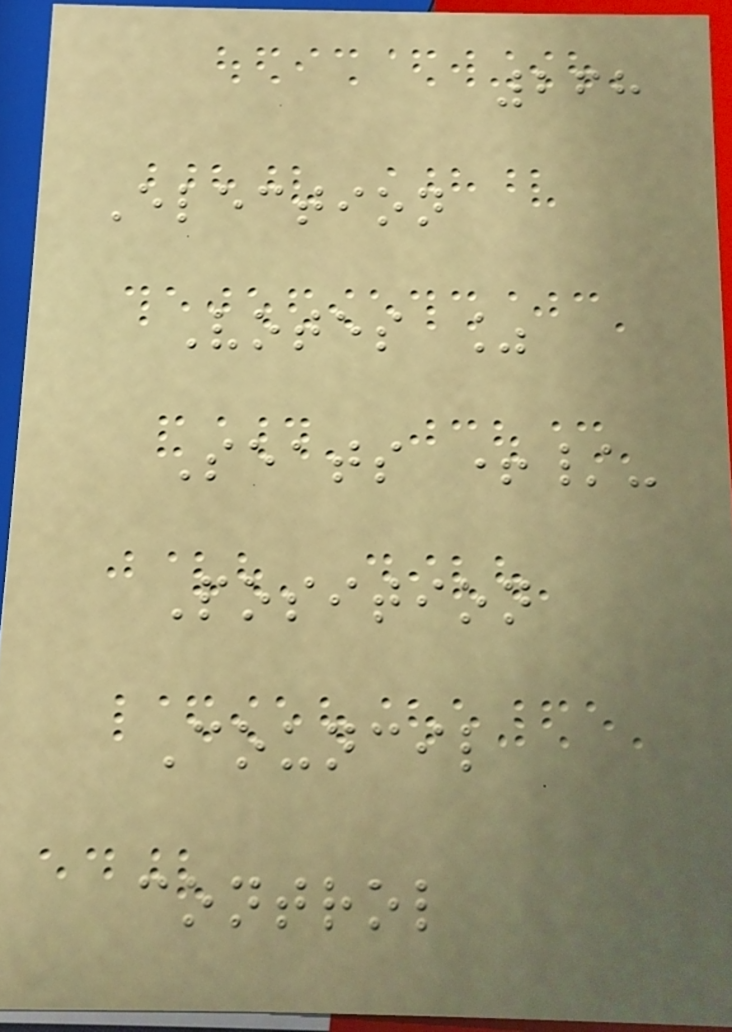268
Election
Votes %
Seats +/-
Position
Council
control
